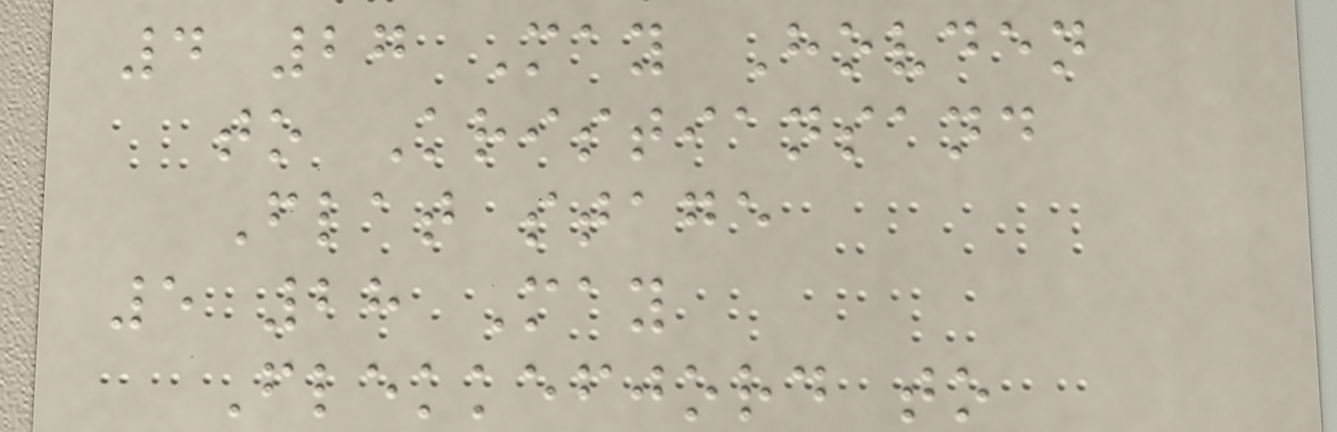4 27 May Hovden
to Kristiansand
Flat stage
5 28 May
Flekkefjord to
